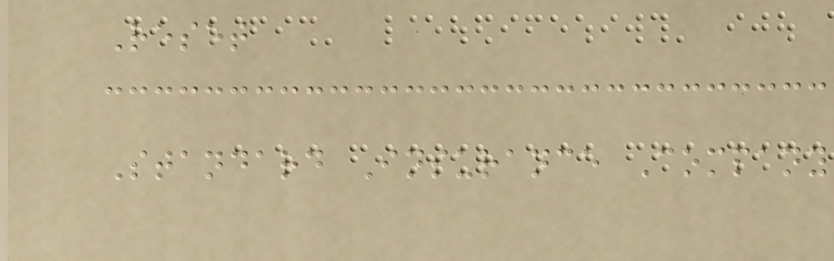Reset
Standard Insurance Company
